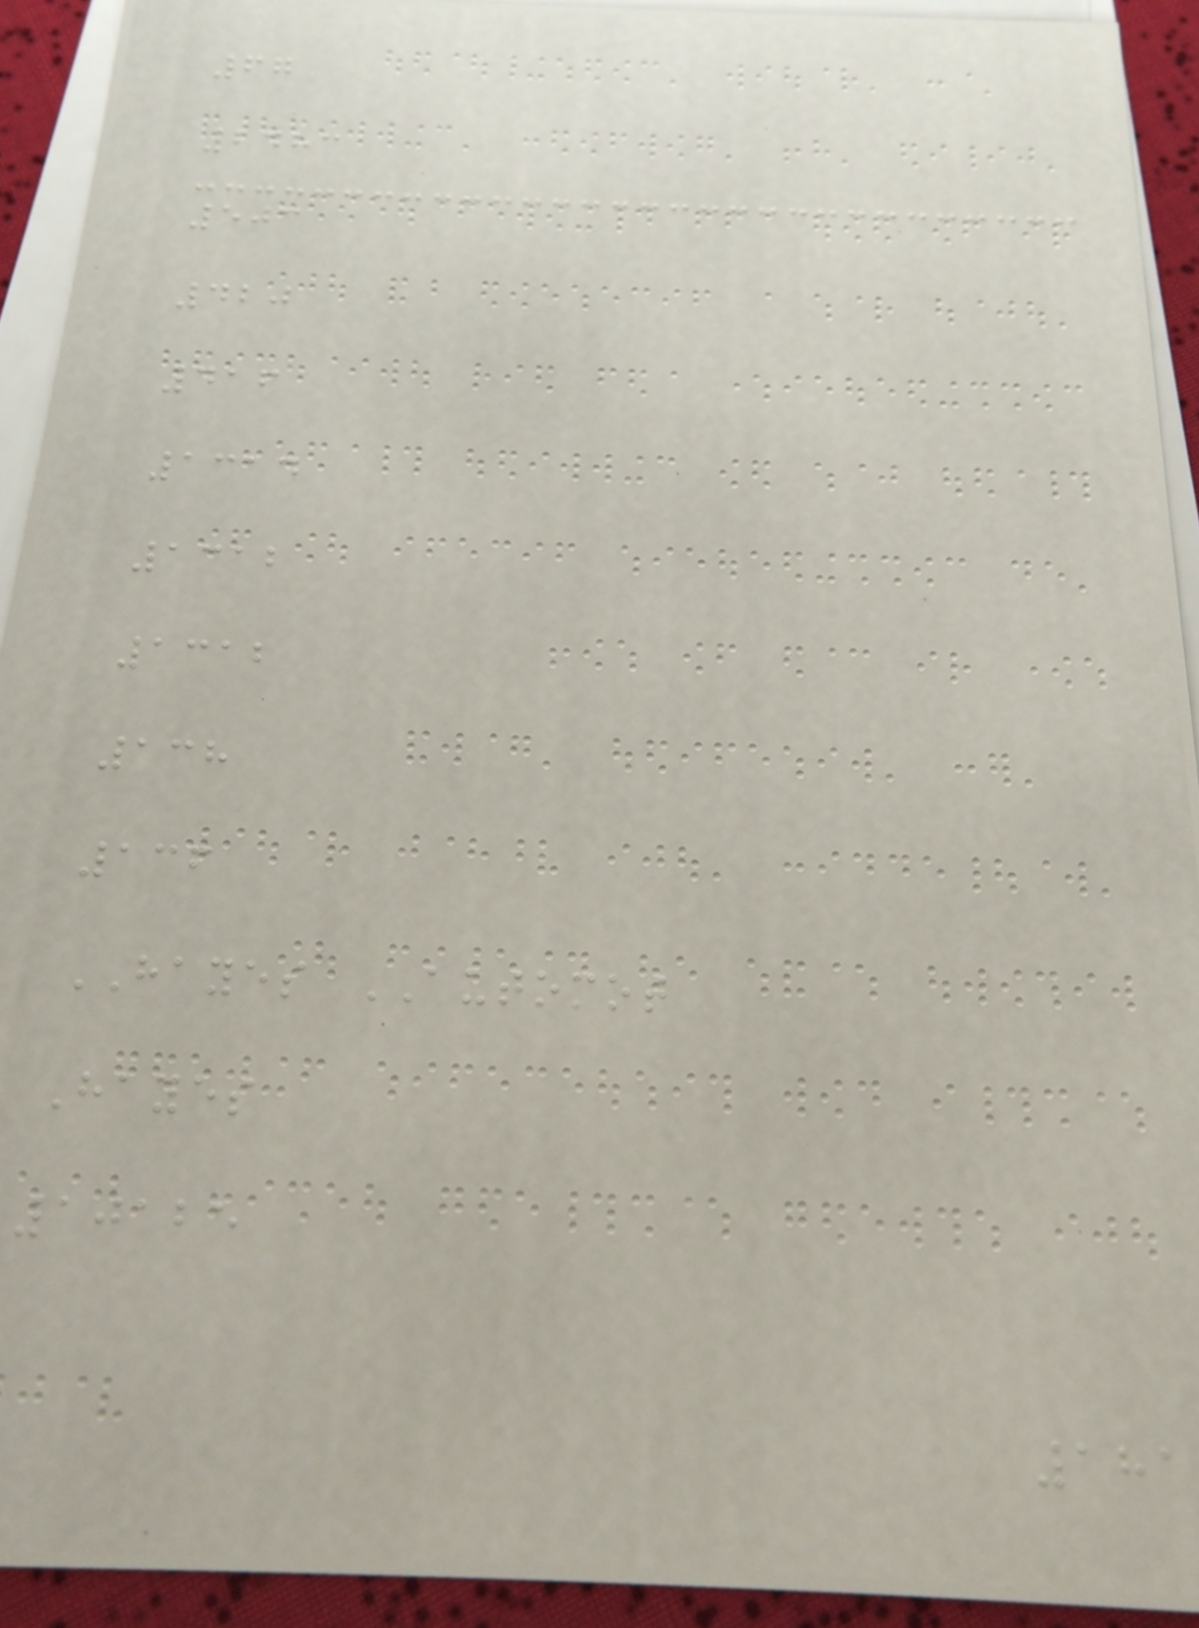67
2483
503
420
416
1314
1312
1312
138
136
HAYES AUTOMOT
Hayes
10125
181
